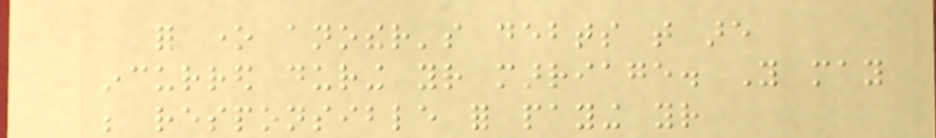for one another's debts that are
incurred during your marriage. You may
be responsible for paying your
